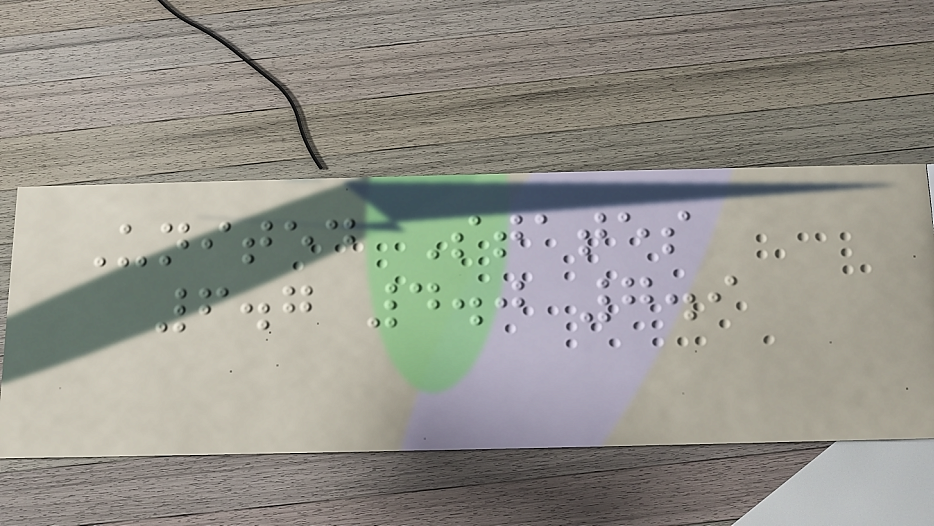United States
6.7 4.0 7.9
